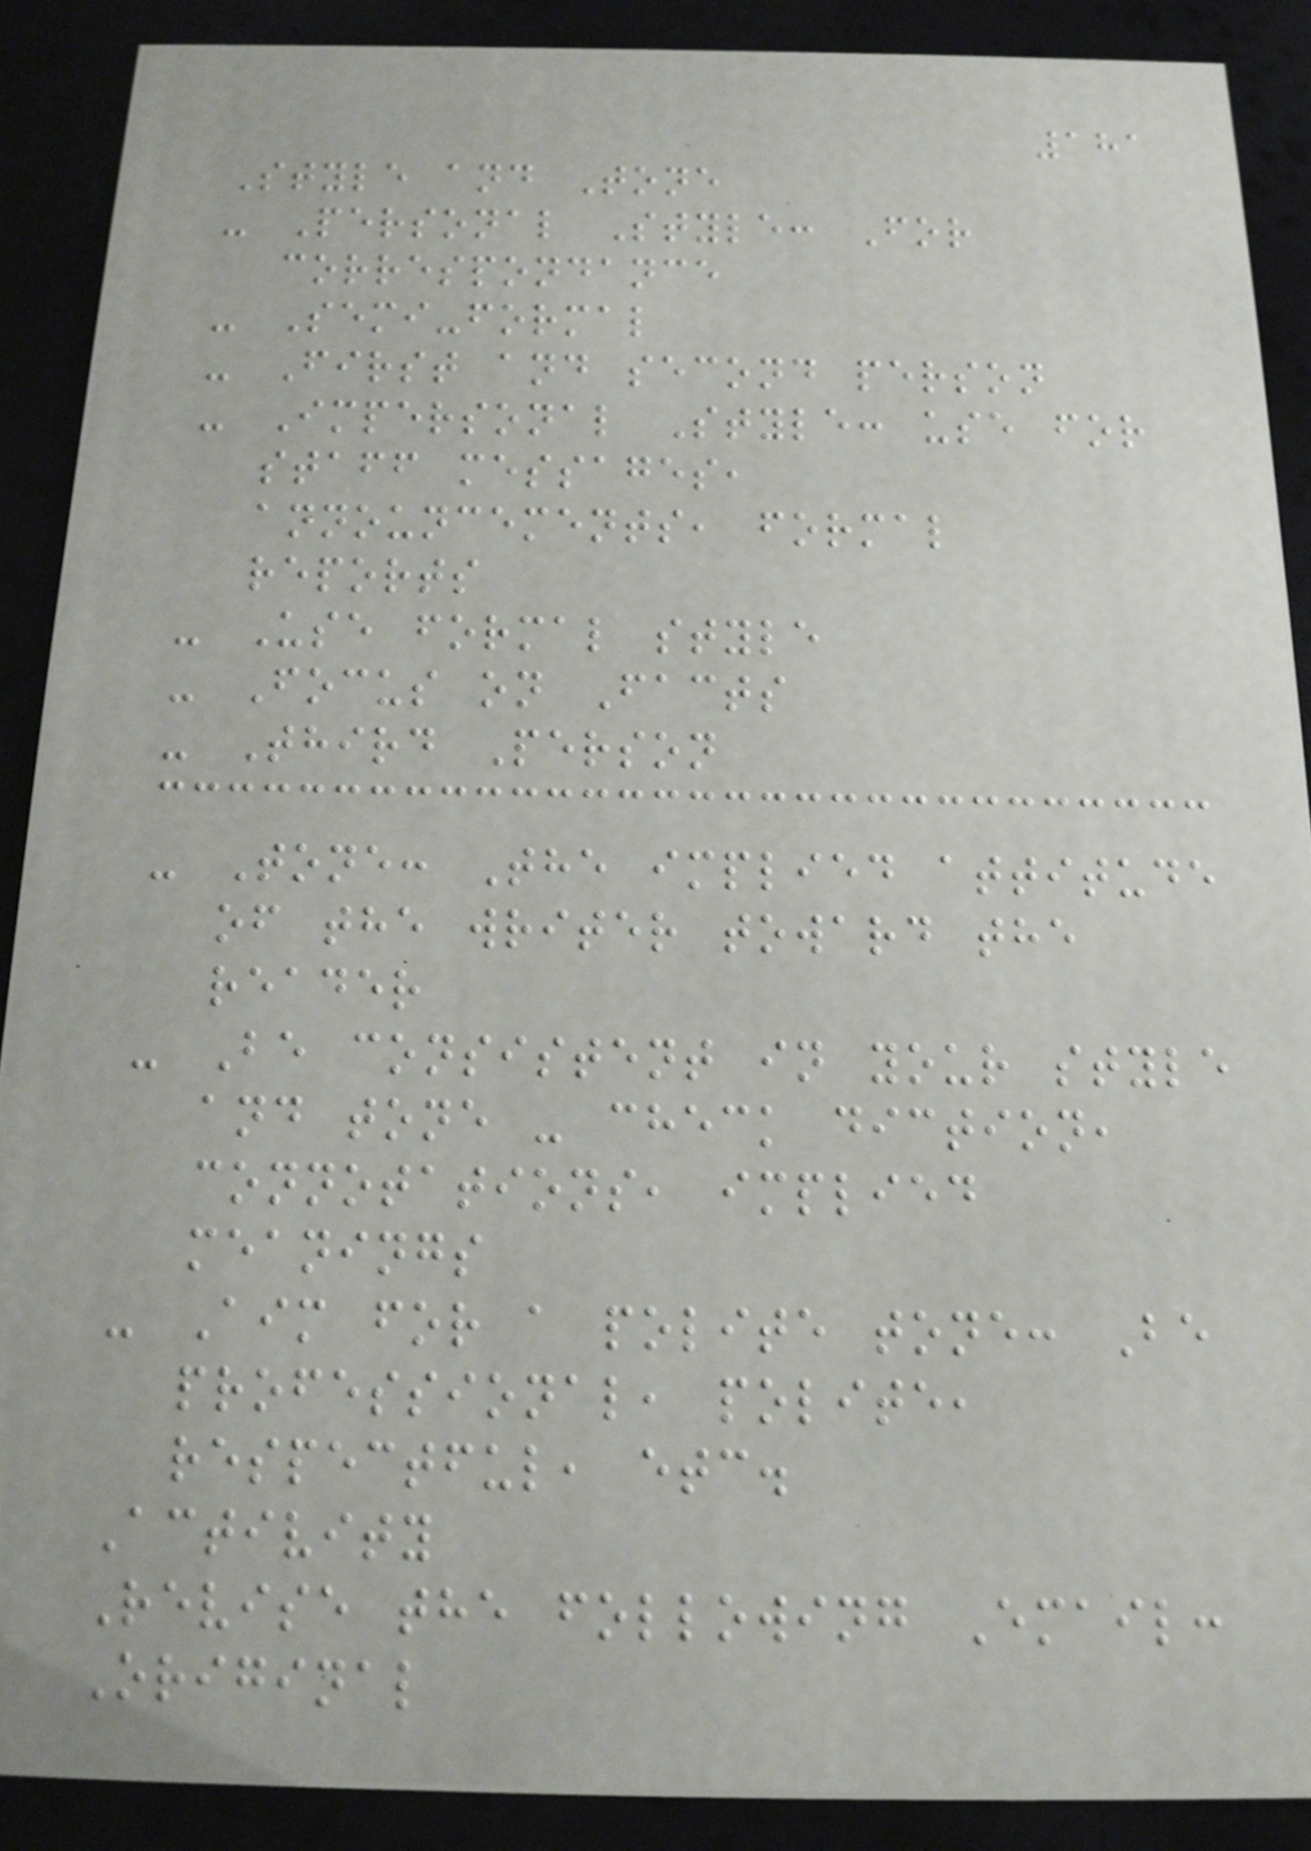181
Style and Tone
- Personal Style: For
correspondance
- Semi-formal
- First and second person
- Impersonal Style: use for
staff messages,
announcements, formal
reports
- Use formal style
- Focus on Facts
- Third Person
- Tone: The implied attitude
of the writer toward the
reader
- Be consistent in your style
and tone - check diction,
connotations, implied
meanings
- Aim for a polite tone: Be
professional, polite,
respectful, etc.
Activity
Revise the following Email:
Original
